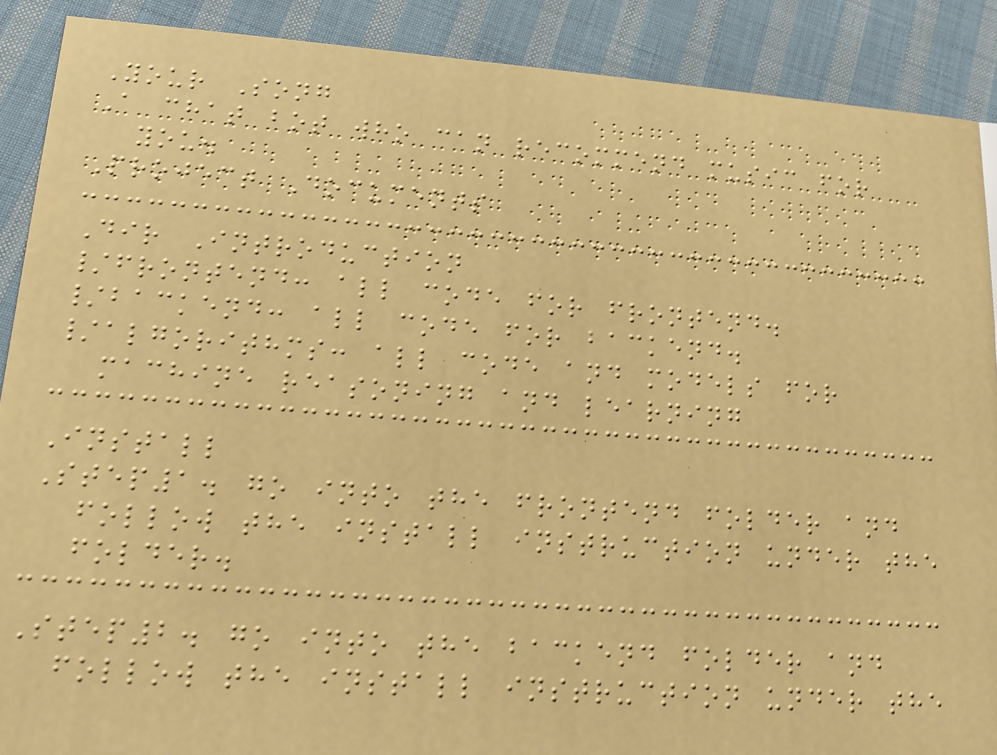Your Song
A chat bot who can recommend music for
you.
Project Documents
Dir Introduction
/frontend: all code for frontend.
/backend: all code for backend.
/algorithms: all code and models for
machine reasoning and learning
Install
Step1. go into the frontend folder and
follow the install instruction under the
folder.
Step2. go into the backend folder and
follow the install instruction under the
